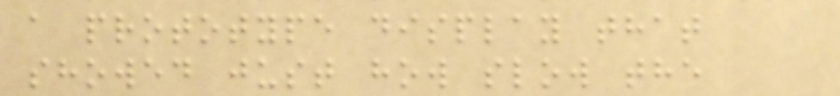a prototype display that
showed just how slow the
